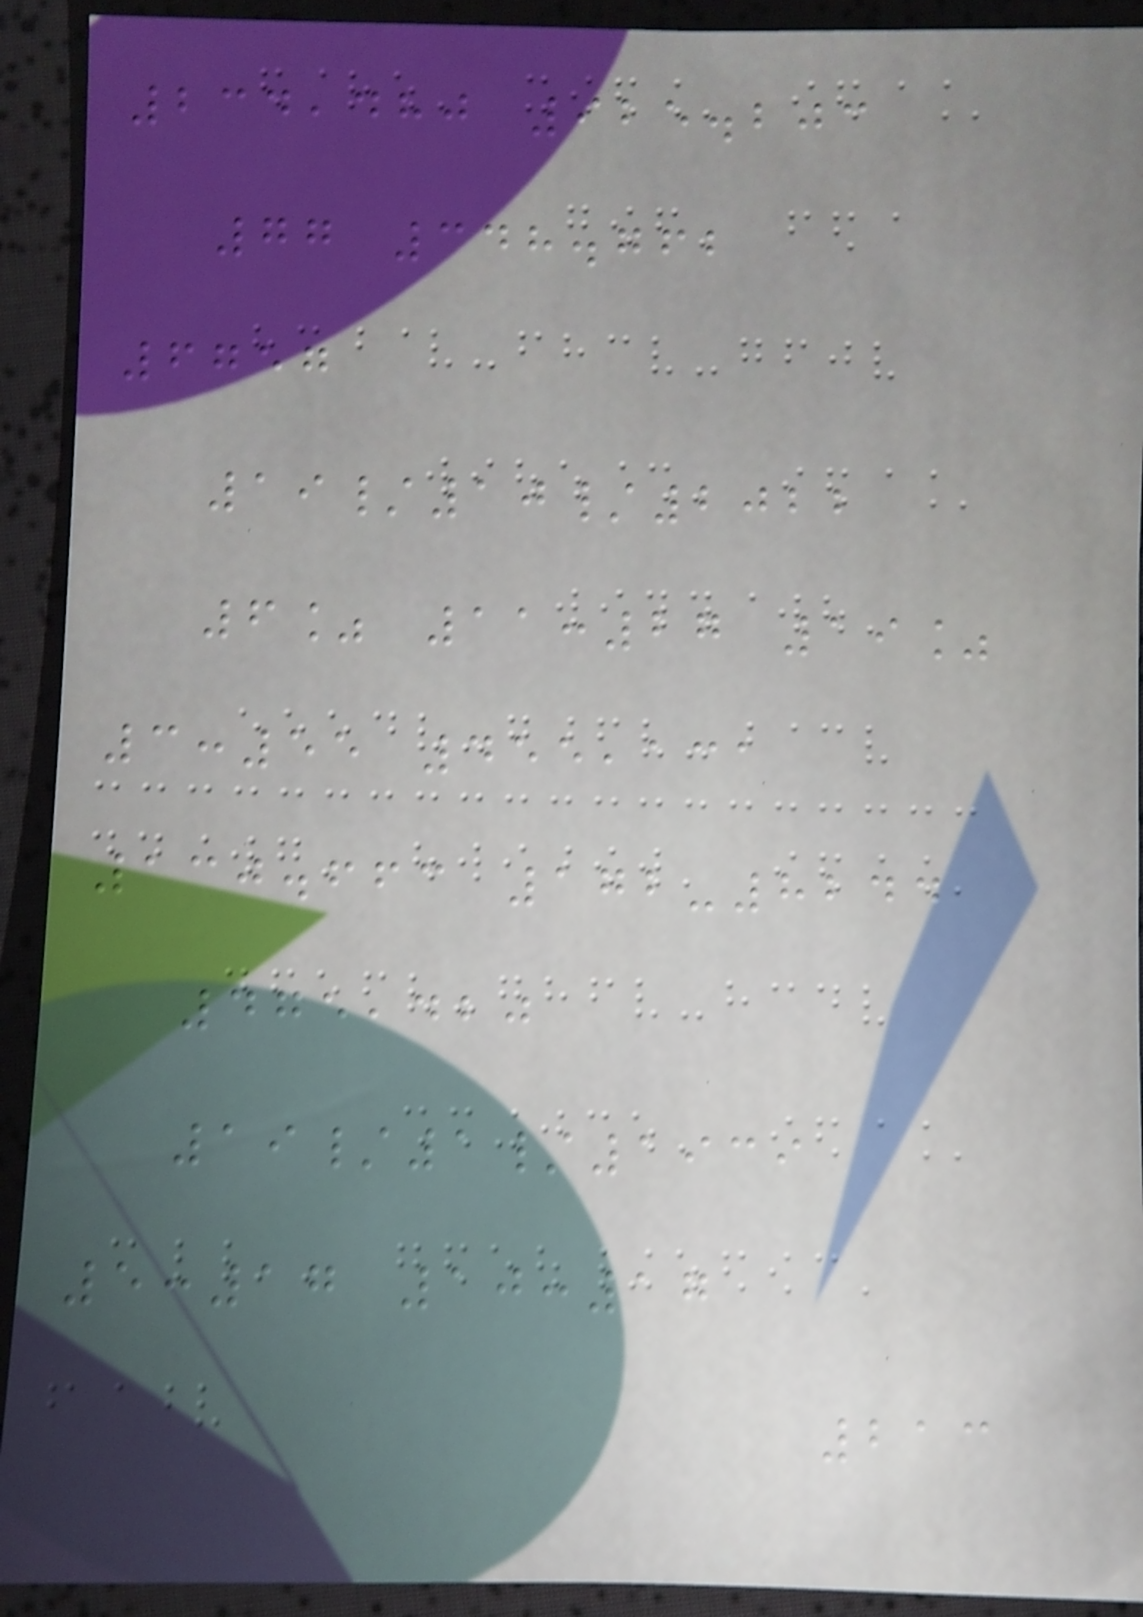234,480 925.203
77 348.762
6757
19/10/2022
6% 11:27 19%
3:55 455,131
130.663 172-8244
475,420
19/1/1939
5:17 10:17
213
